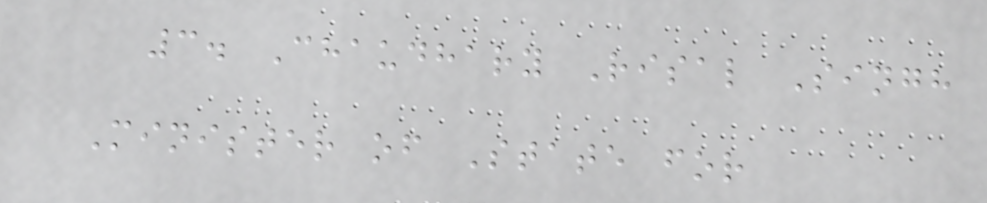3. Chaudhary Risal Singh
Minister of State for
